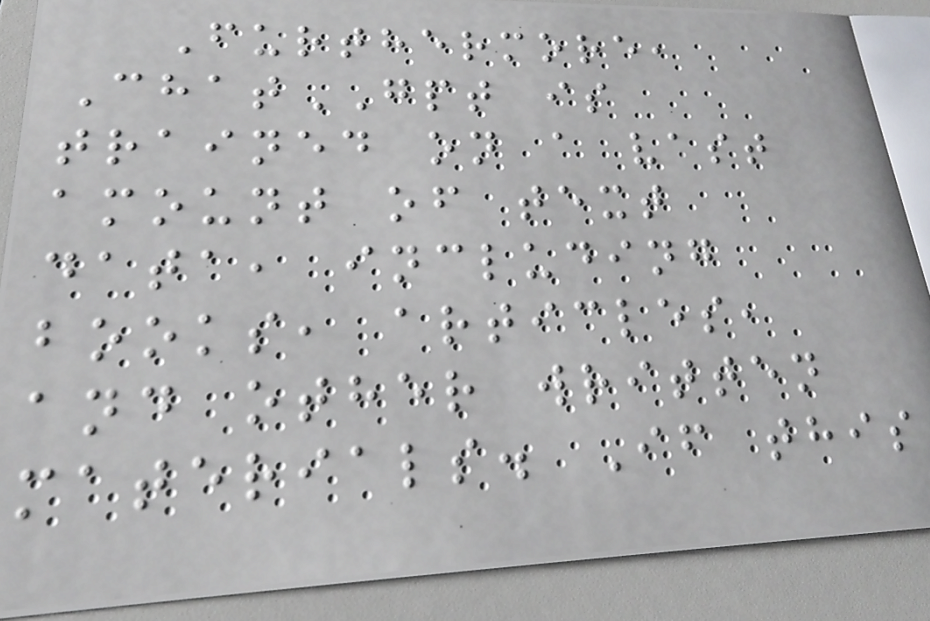Furthermore,
ChatGPT is
trained on a vast
amount of text
data, including
books, articles,
and other written
materials. If this
